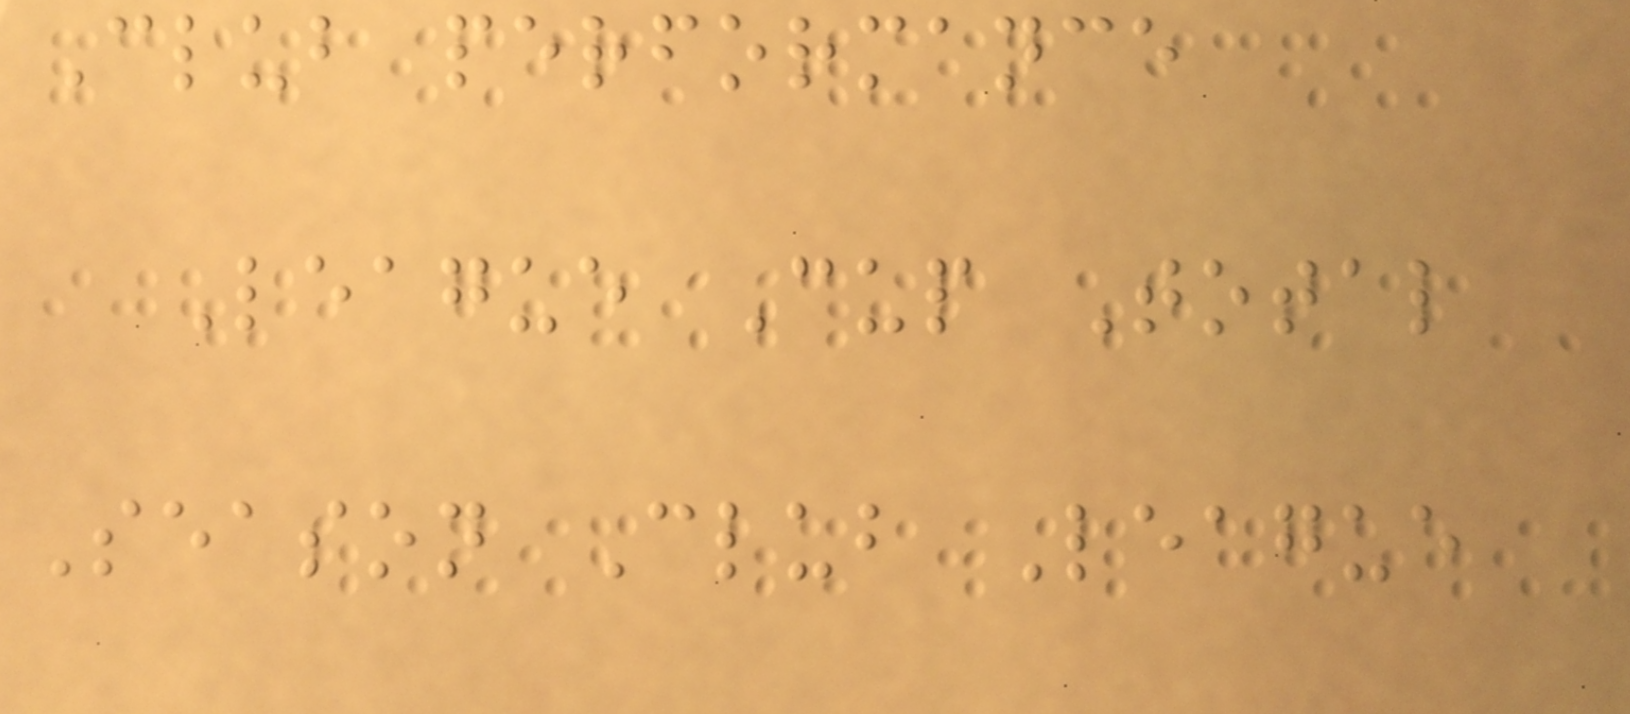Club performance
League Cup Total
Season Club League
